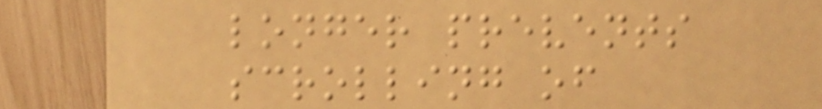longer prevents
scrolling of
